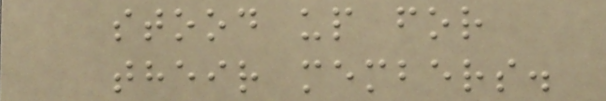stood up for
their members.
